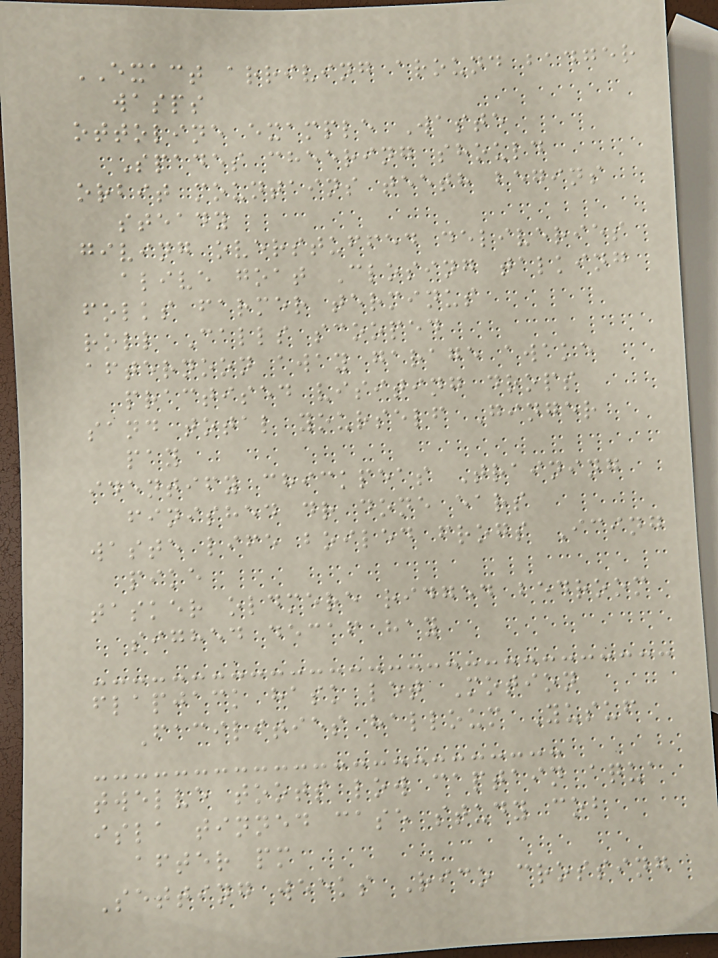EXACT arriving around badger
wasps
ottoline example Waste
Spades cheering should
orbit mountains teeth begins
steady
giving overstuffed deliveries
alive goat Closing talking
folks farmer terminus
roll Calls scooped
afternoon away garage awake
practised visiting drops
sand total yourself Ginger
pay
identify chickpeas Training
finished dr done ears
waste life boiled frogs Icing
pike
tasker oldmere ridged bedroom
sighed decaf hay
flapjack hask let Motion
Facilities halloum Yusuf
twelve toots low captain aqua
isla tinned case study cob
after pm
Setting weeks Rico crossing
